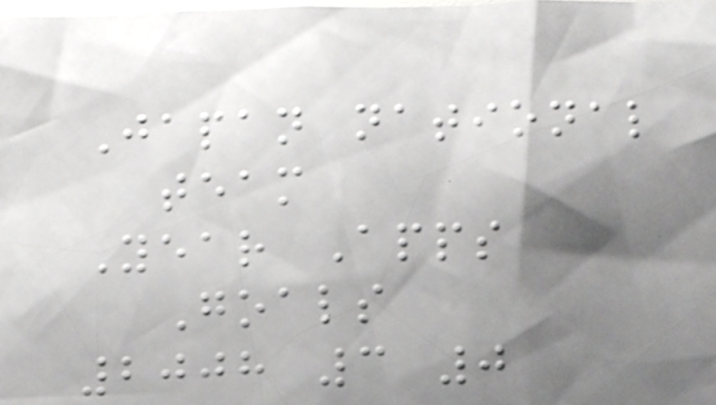Japan national
team
Year Apps
Goals
2008 3 0
